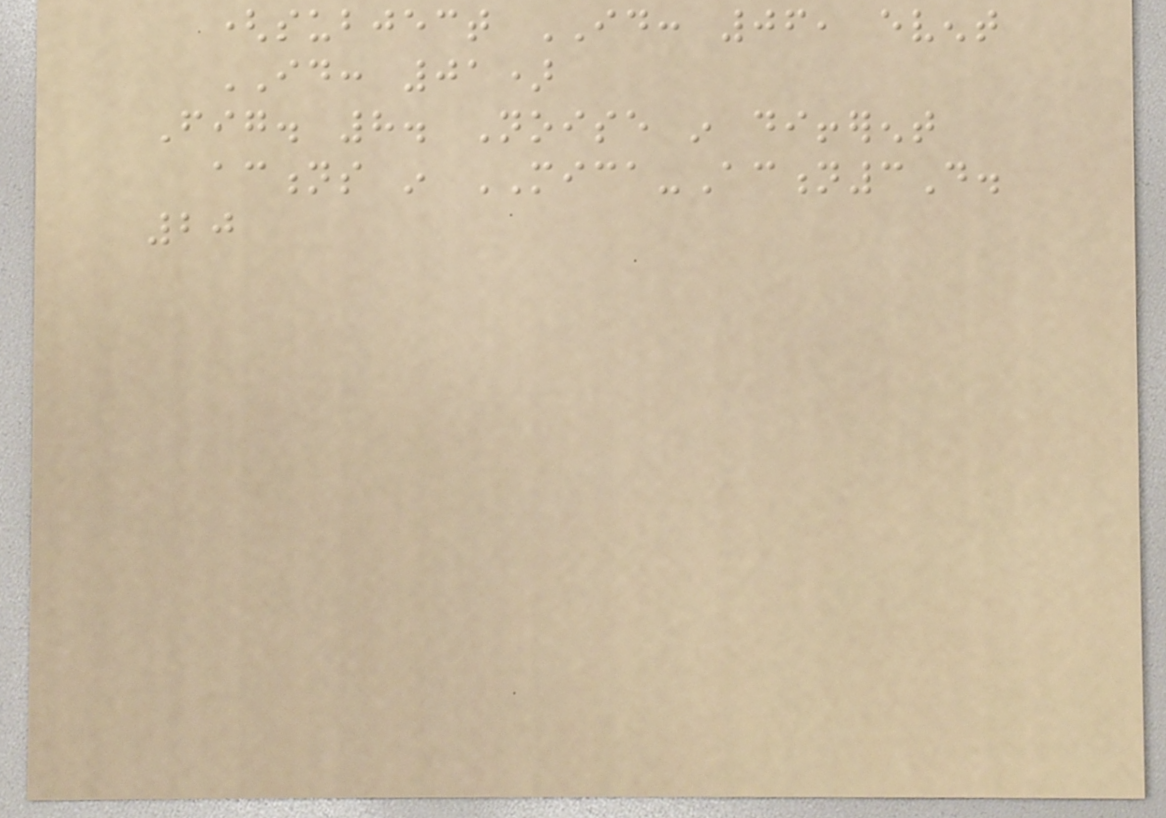(subject ID: 06, event
ID: 01)
Fig. 8. Noise in different
actions in MICA-Action3D.
20
